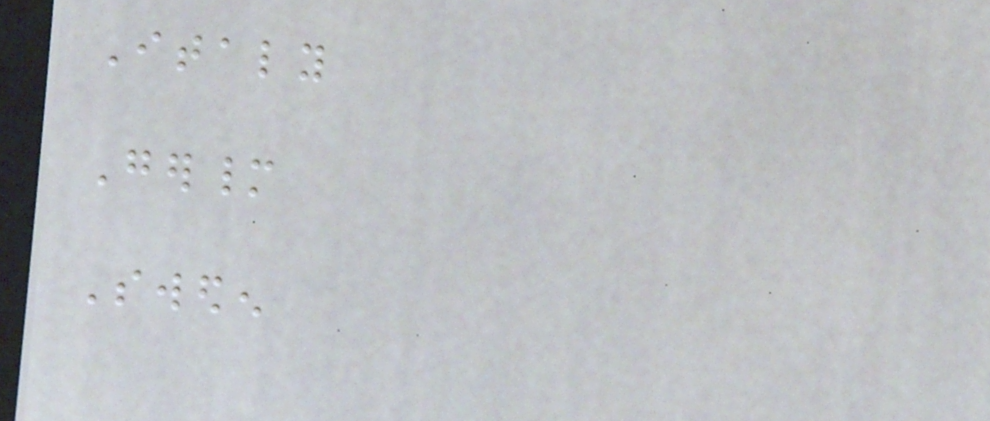Italy
Germany
Sweden
